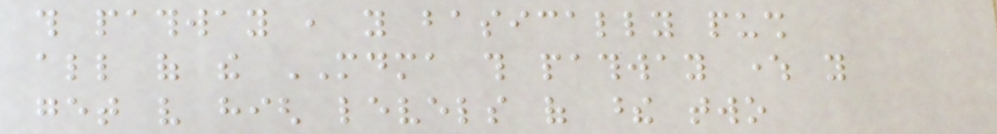this pathway , you basically push
all of the MDMA this pathway where you
get very high levels of these two
